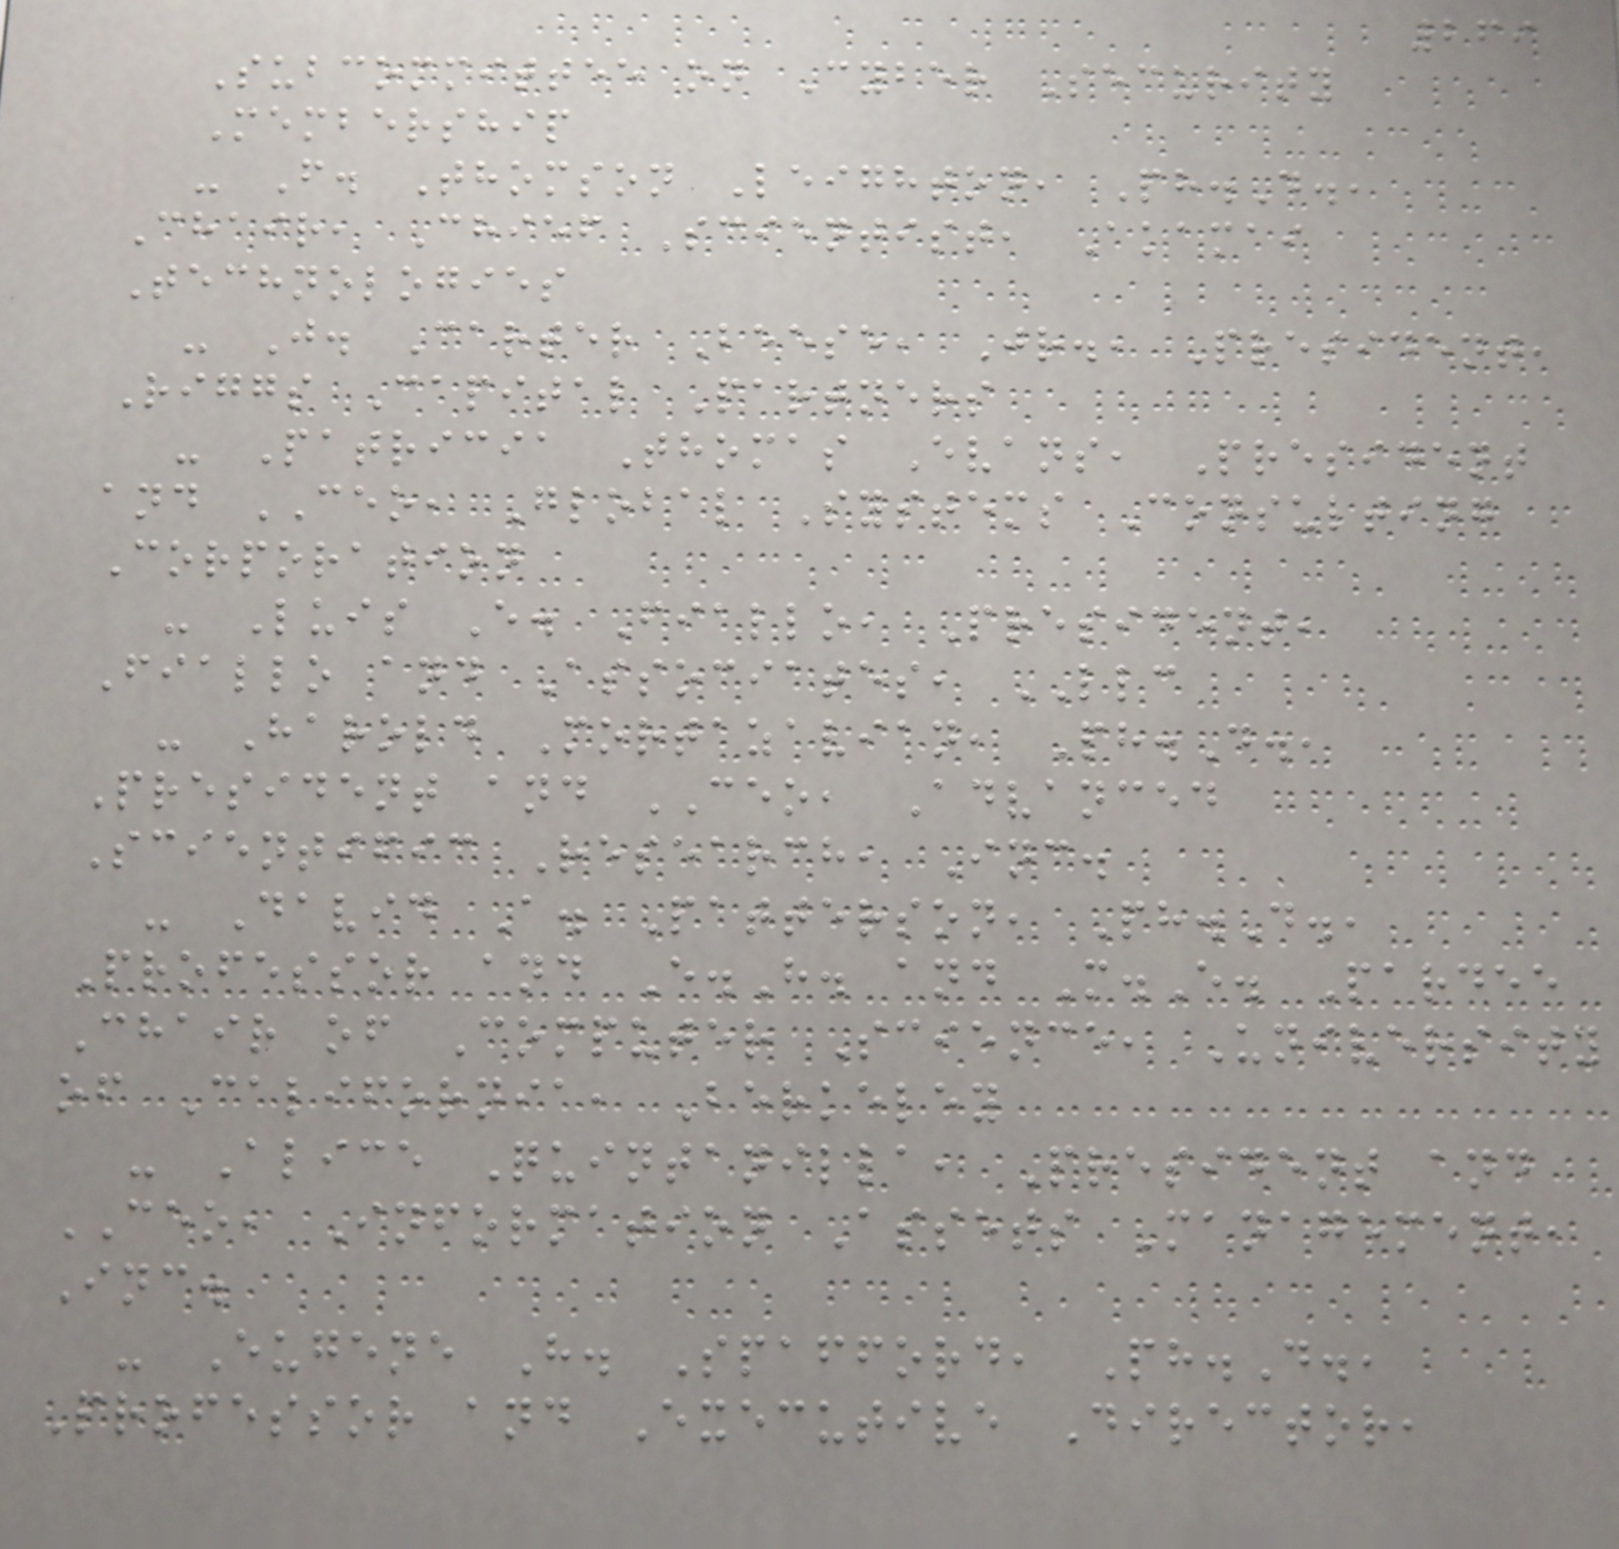269
Subcommittee on Cyber Security
Membership
- F. Thomson Leighton, Ph.D.,
Chair, Chief Scientist, Akamai
Technologies
- J. Carter Beese, Jr., President,
Riggs Capital Partners
- Patricia Thomas Evans, President
and CEO, Global Systems Consulting
Corporation
- Luis E. Fiallo, President,
Fiallo and Associates, LLC
- Harold Mortazavian, Ph.D.,
President and CEO, Advanced
Scientific Research, Inc.
- David A. Patterson, Ph.D.,
Professor and E.H. and M.E. Pardee
Chair of Computer Science, University
of California, Berkeley
- Alice Quintanilla, President and
CEO, Information Assets Management,
Inc.
- Eugene H. Spafford, Ph.D.,
Professor and Executive Director,
